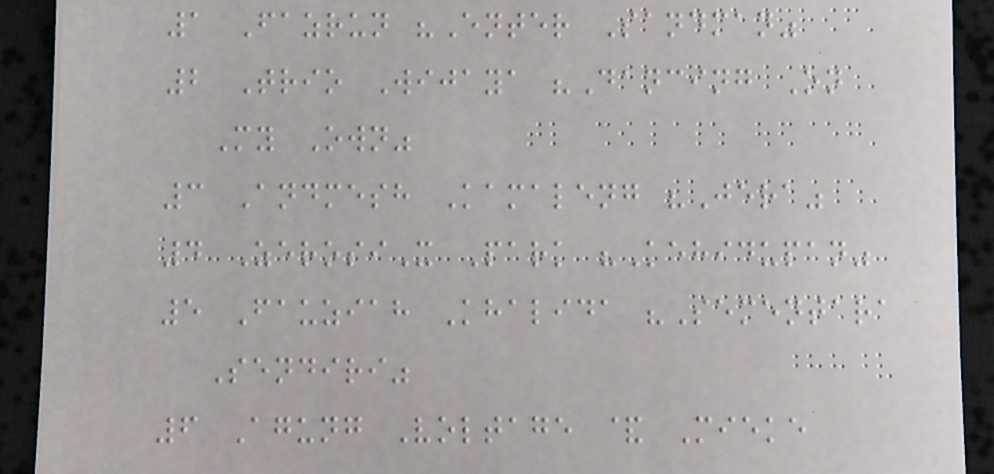1 Fazrun "Enter Sandman"
2 Trio Wijaya "Dancing On
My Own"
3 Andmesh Kamaleng "Jera"
4 ZerosiX Park "Kehidupan"
5 Fauziah Khalida "Sementara
Sendiri"
6 Agung Voltage & Mieke
